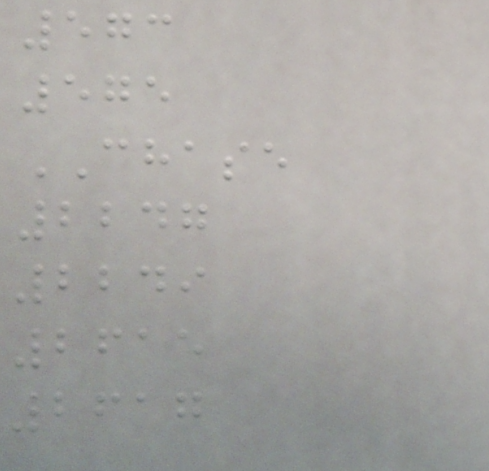573
575
CHASE
2247
2249
2615
2617
